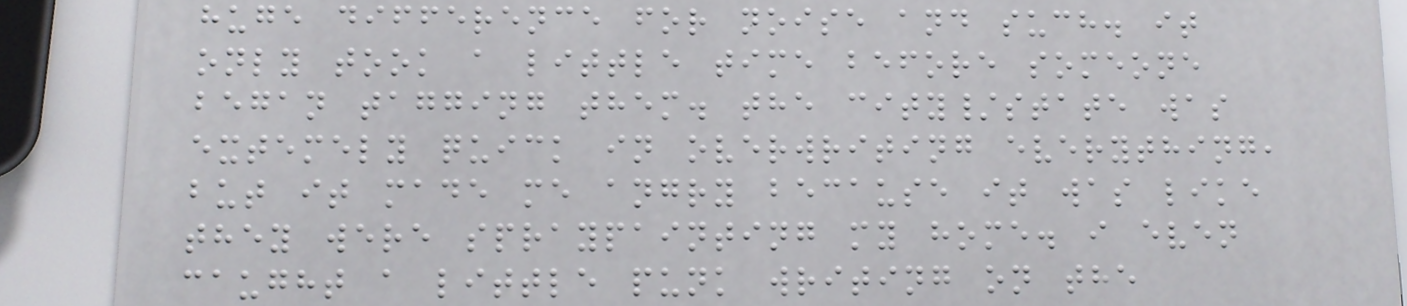huge difference for noise and such. it
only took a little time before someone
began tagging them. the city/state was
extemely quick in overwriting everything,
but it made me angry because it was like
they were spraypainting my home. i even
caught a little punk writing on the
